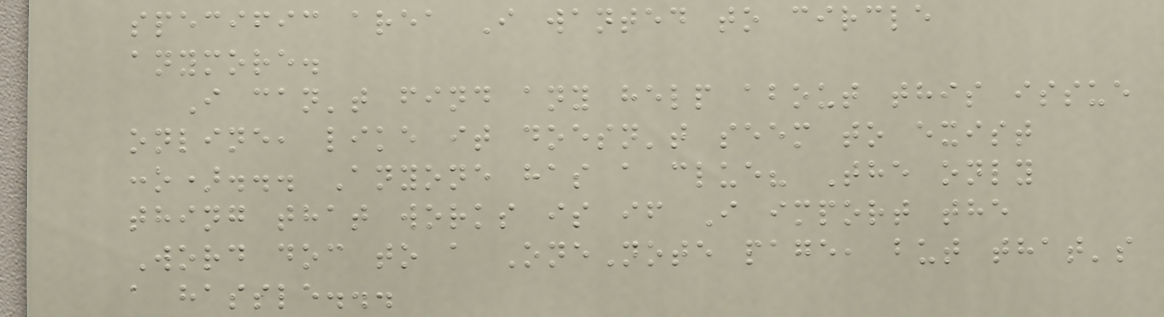specific area I wanted to circle
anymore.
I can't find any help about this issue
online, like it doesn't seem to exist
:o)... Anyone has a clue? The only
thing that works is if I import the
Word doc to a OneNote page, but that's
a hassle...
